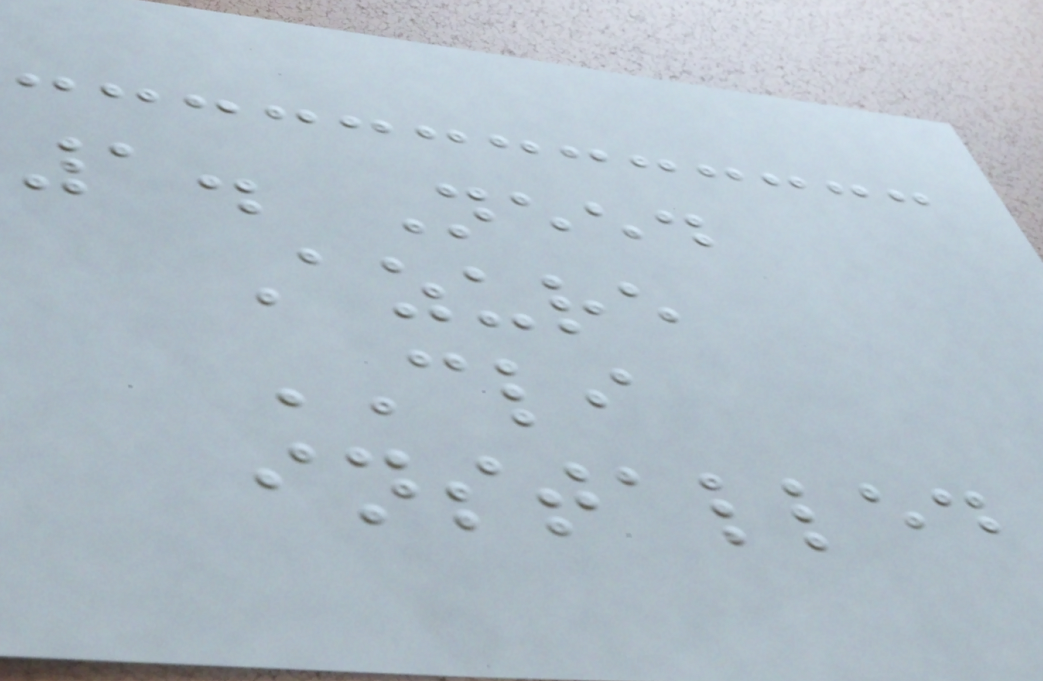1. Need
Azure
CLI
installed
